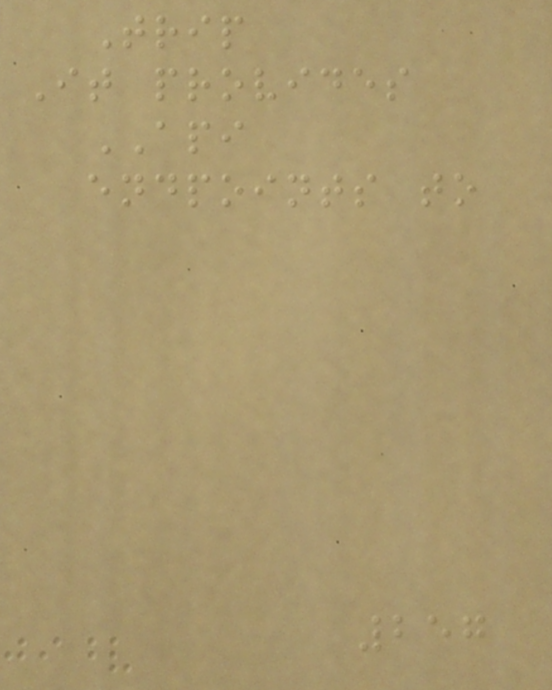Trip
It provides
API
endpoints to
257
